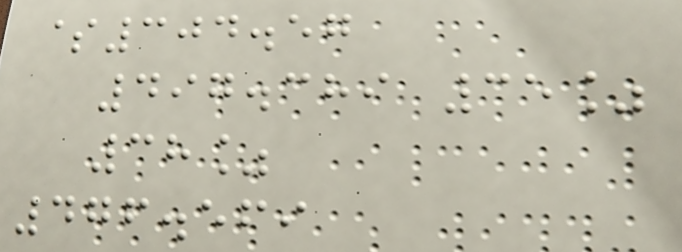$304.57
497.389 35%
38%
476.569
